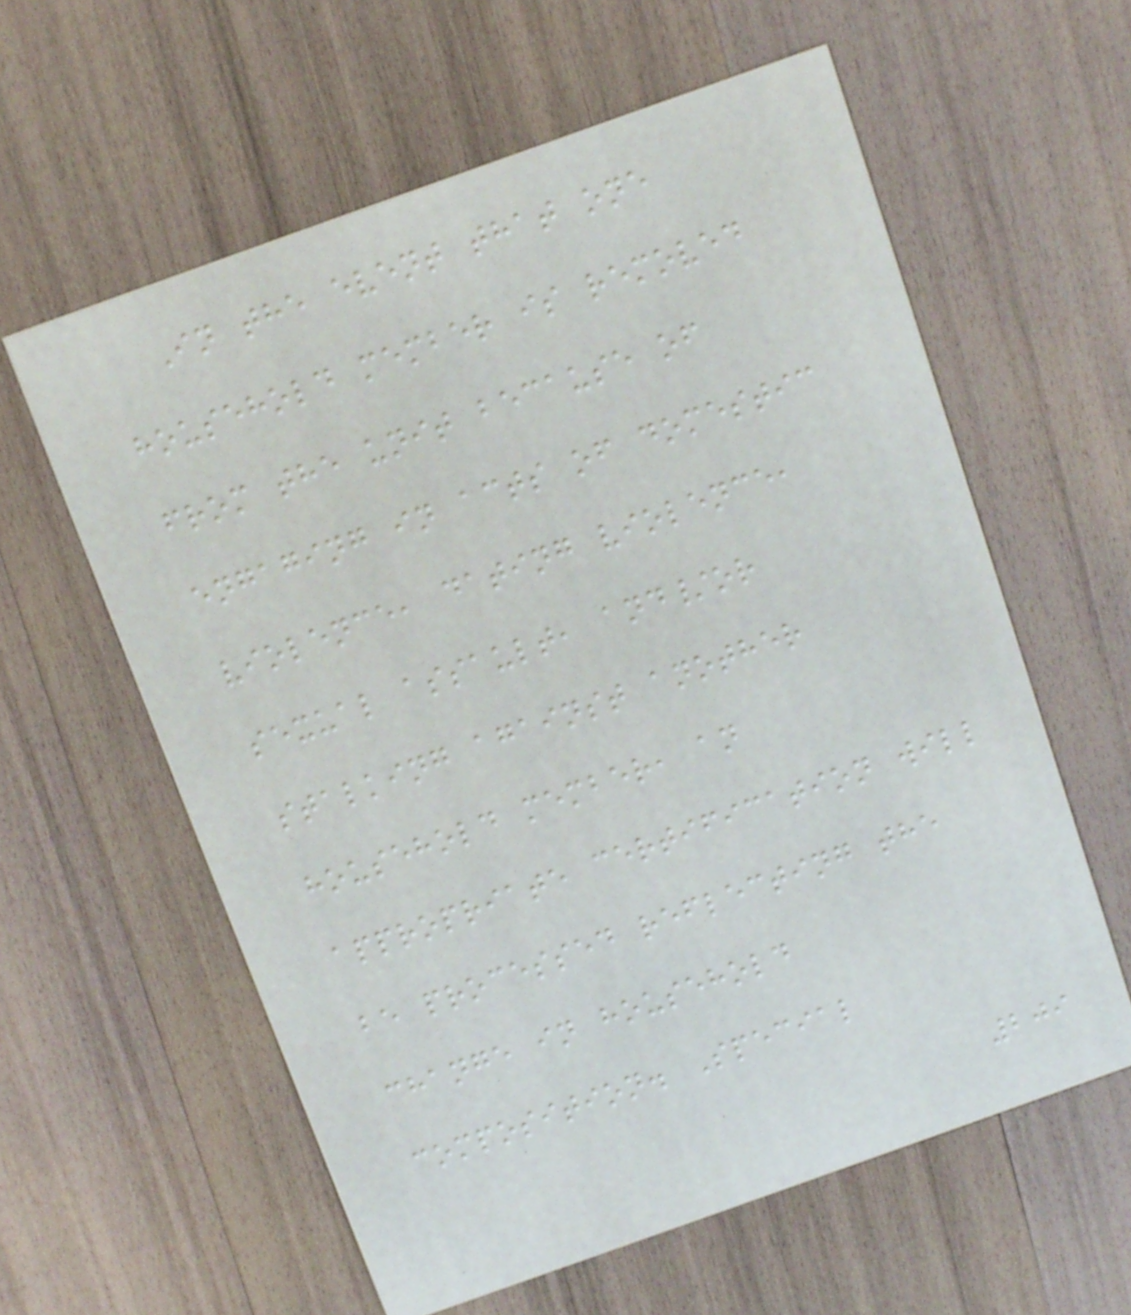In the event that one
household member is removed
from the unit because of
engaging in acts of domestic
violence, dating violence,
sexual assault, and/or
stalking against another
household member, an
appropriate certification will
be processed reflecting the
change in household
composition. Special
209
